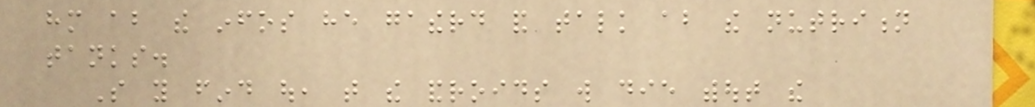him about the infos he gatherd and talk about the nutrition
tanks.
So you find out, that the androids will die without the
